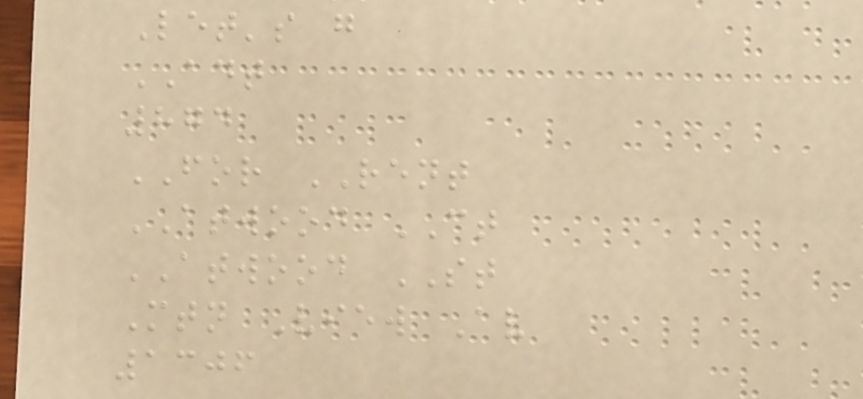Let's g
ADT
874
FOR RENT
ATWOOD CT
ATWOOD ST
Mtn View Av
1306
